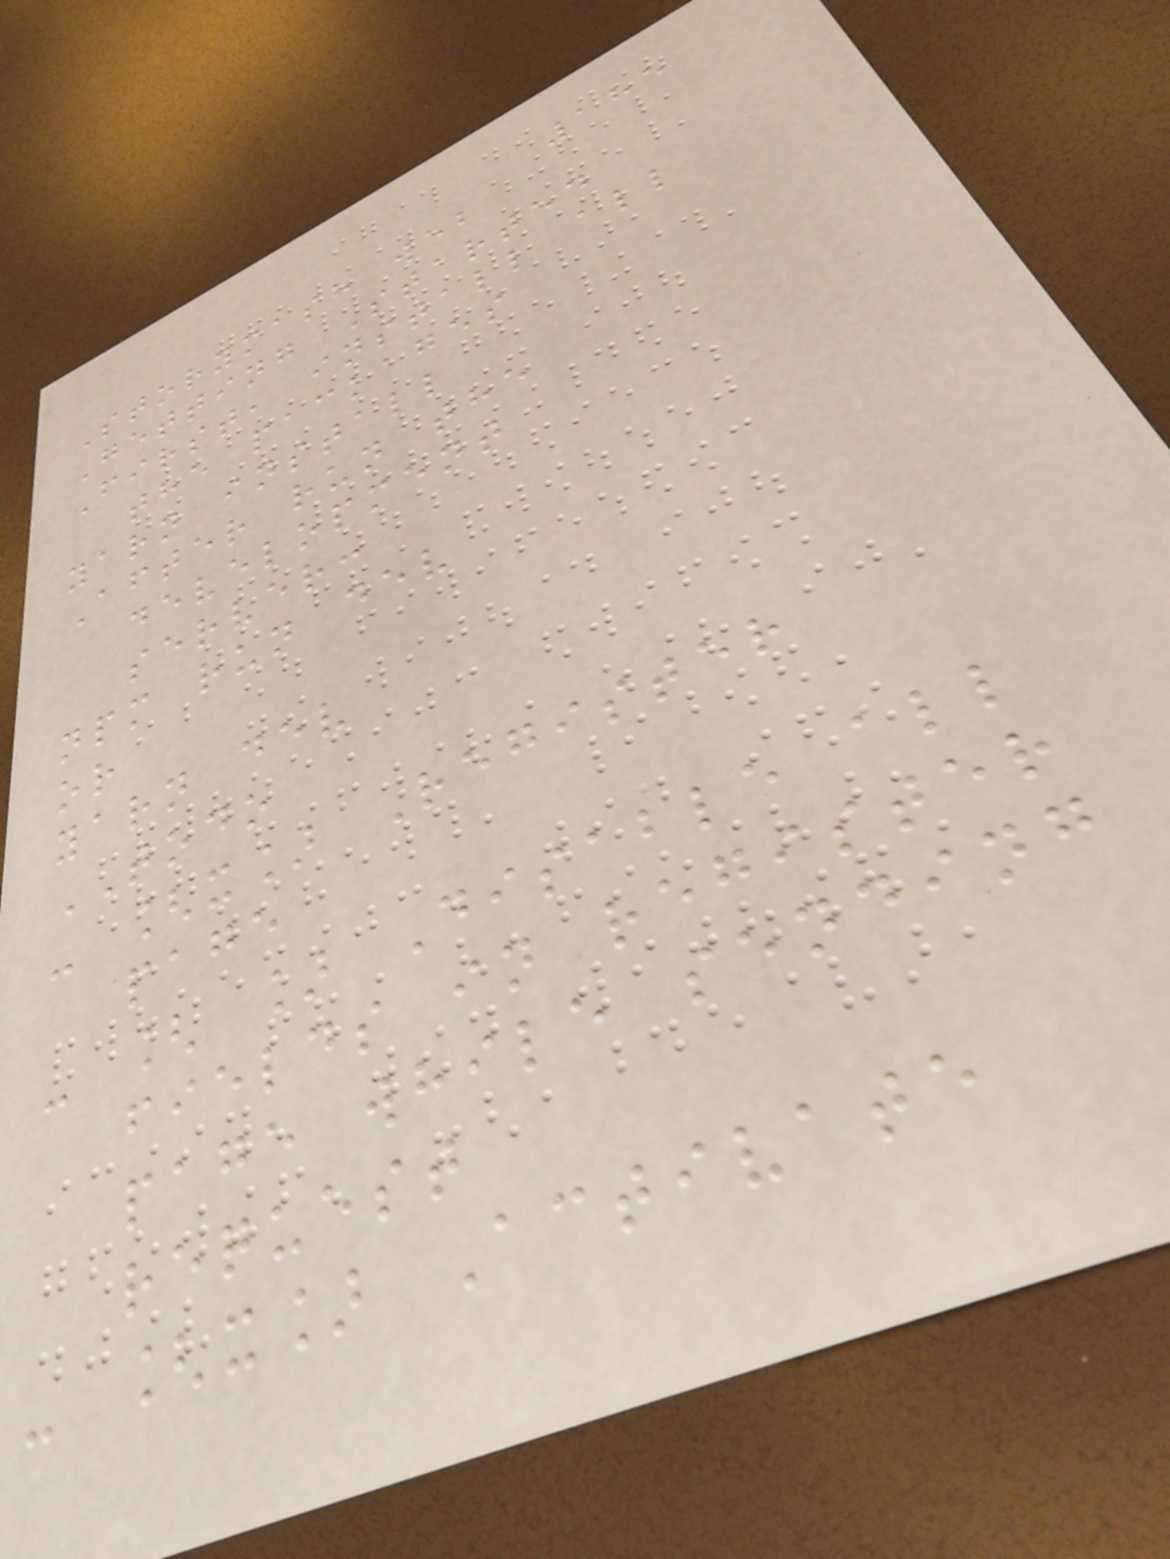185
Storymash web
Getting Started
First, install all
the packages
yarn install
After run the
development
server:
npm run dev
or
yarn dev
TODO
- [x] Register
page
- [ ] Disable all
fields in register
page while sending
request
- [x] Activate
